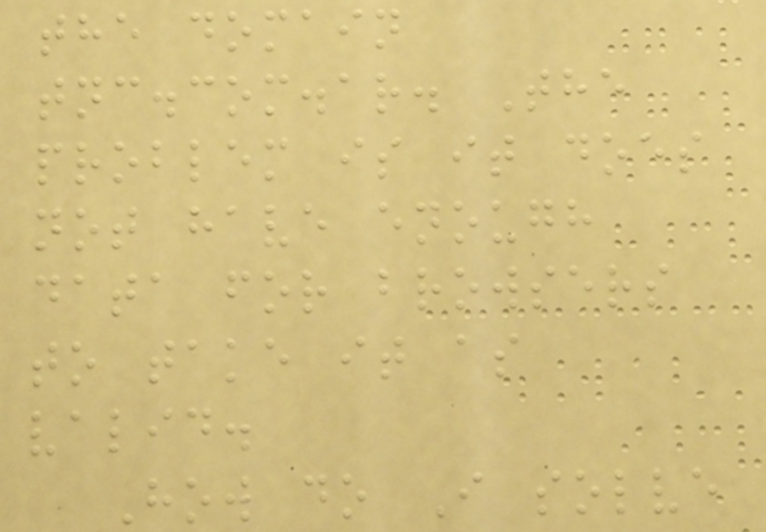the domain
tnc.com.ar. The
problem is it does
not have enough
data for browsers
to take it as
valid.
How do I solve
